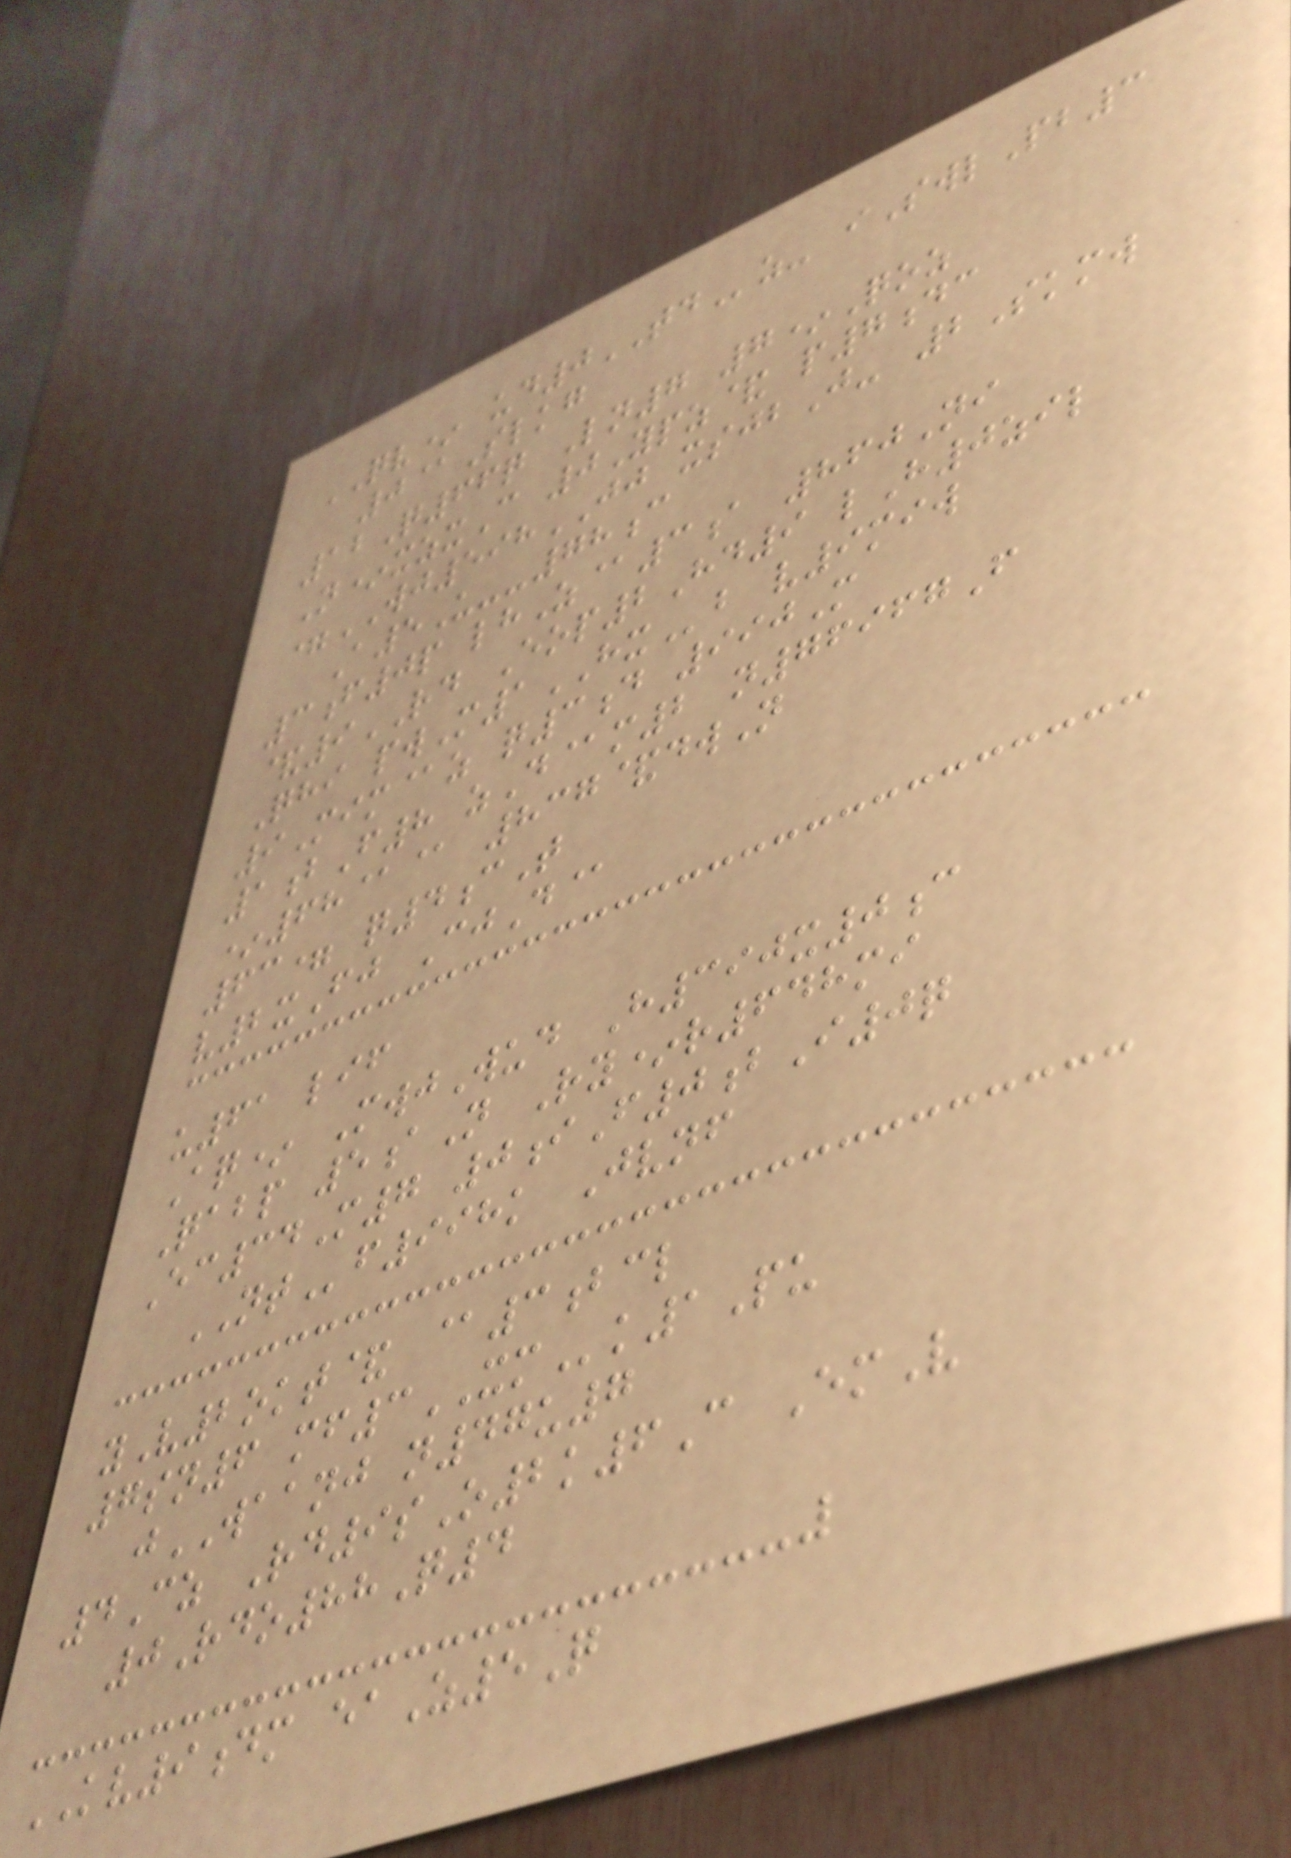QV* ud0TDz- iSwlPb3
0@Slkg
12Q66q Ln7 7*Qoz
N*xzxC 0Ypz& p7dc
=WJ598JJ xsjbJ- 2Skmw
A5U--78c
3f0p lhZ@3a 860Ni
&9RD Eop2Hd9 lH0zil
Qhi pwM1HXb v9miw
9Mim@z q3d 990M
1bF8 zD@m2 n76967F
*68@@ 837&dwN
63= q4cT
v2xFj CjD@
u61 lif
Aq* MwjWud H390x0c
Qabp 5aN Ry*r648mi
Ec34M7 0iF0bI0q
NTf998k Jvnf
yV2okt& @3bcl
7sn6 mf3XMk1Pu
jWAANJ n47u7
4Cz Rd9sO2k6C EmV
0Rdo88Q4
KV9dm eaZ5Q
